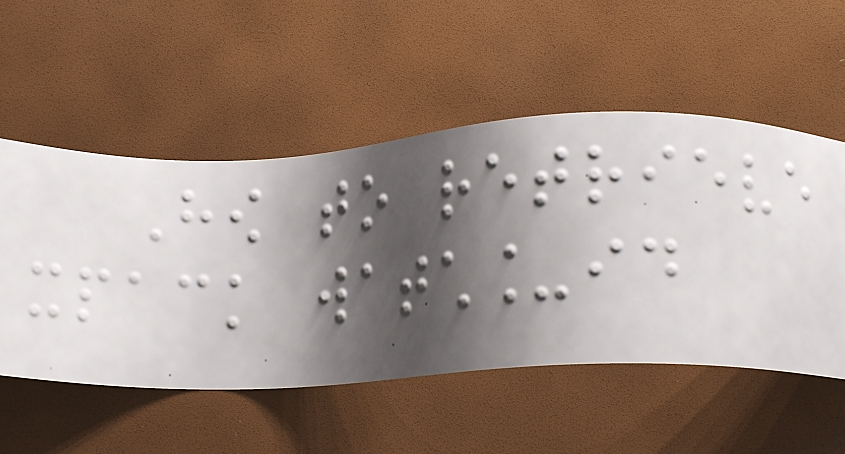How to retrieve
xpack watch_id
